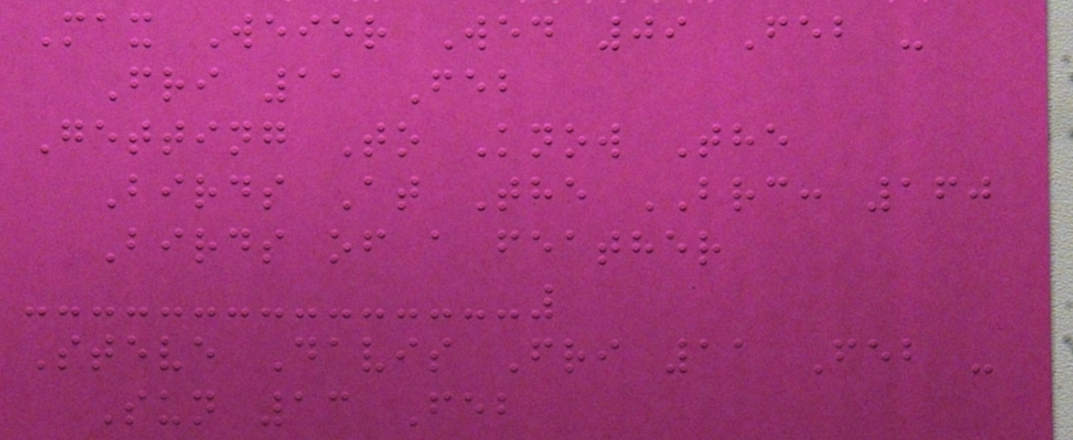Max Weier Wed 09 Feb -
Fri 11 Feb
Getting To Know The
Birds At The BRC: 160
Birds of a feather
Steve Davis Fri 11 Feb -
Sun 13 Feb
